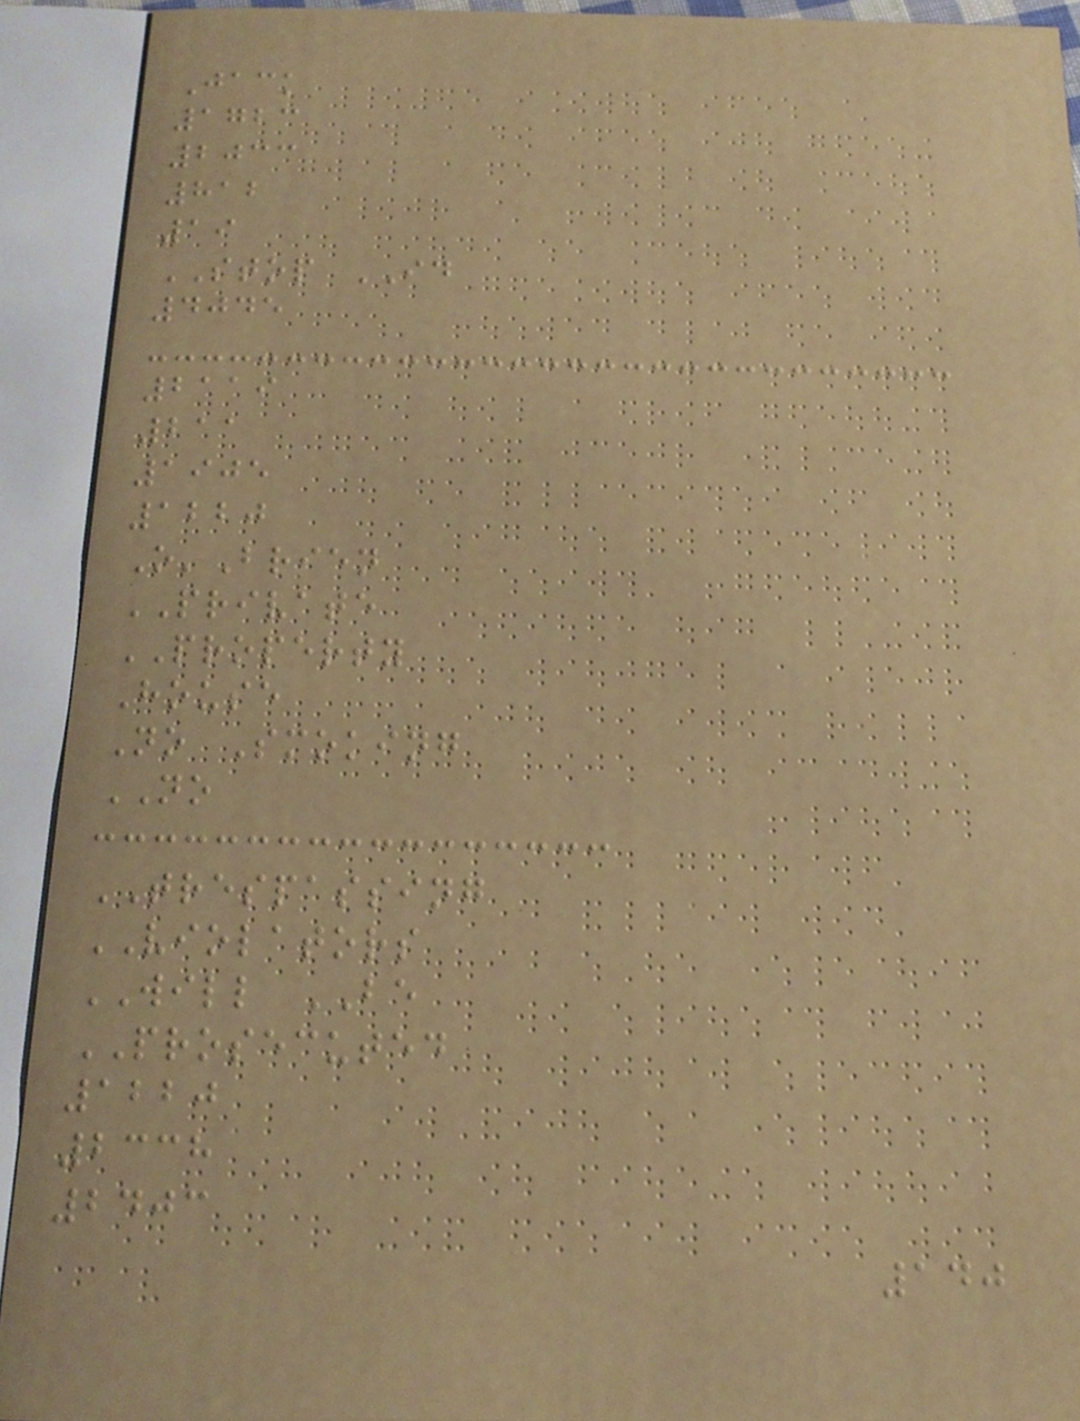Jack
1723
2033
812
19
STOP ID
4045
2119
211
1905
1220
O'Brien
PRIVATE
PROPERTY
House
No Smoking
NO
TRESPASSING
VIOLATORS
WILL BE
PROSECUTED
1220
2338
2403
140
